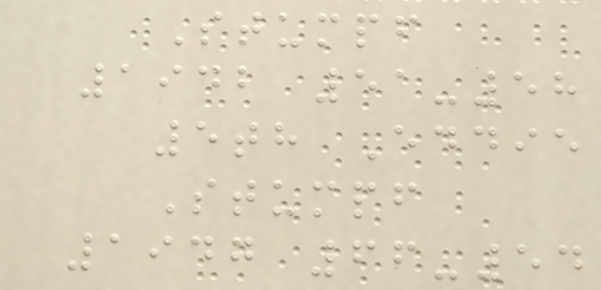Stumpf
1942 51-58
5th Eddie
Stumpf
1947 66-54
